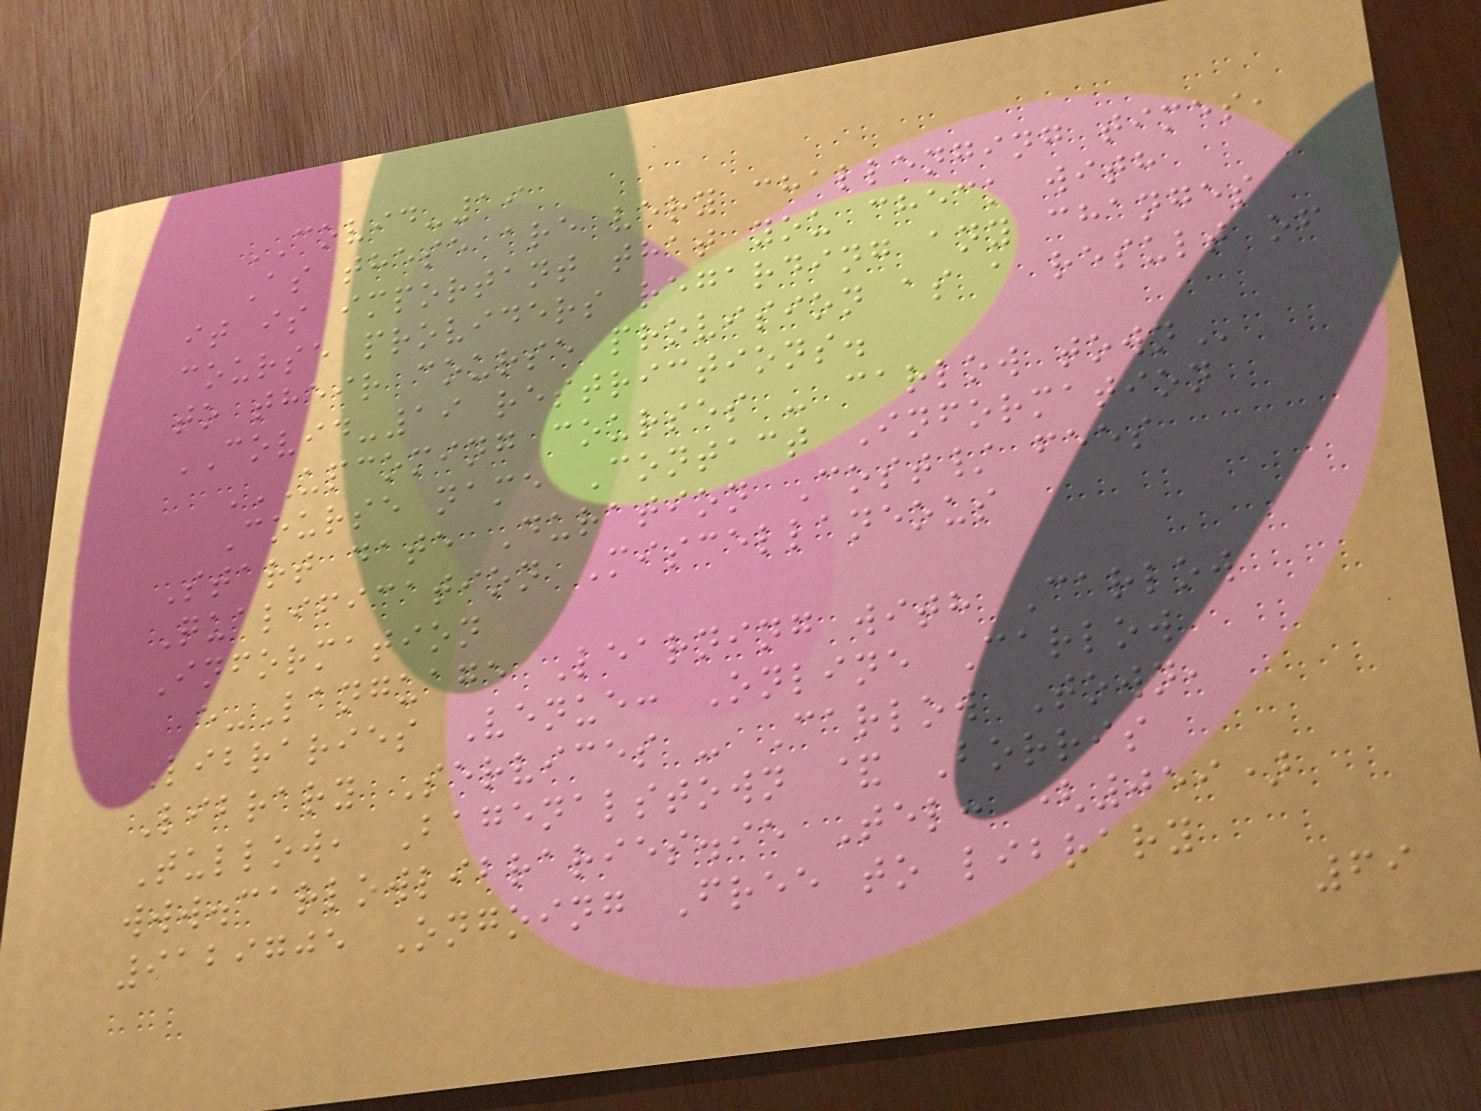COVID-19
As these are very challenging times,
it is important that you check with
course providers regarding any changes
to their course provision as a result of
COVID-19 restrictions.
UPCOMING COURSES - CARLOW TOWN
Course name Contact Information
Start date Duration Cost/ fees
Qualification Miscellaneous
Information
e-Language Learning with Carlow
Libraries Venue: Online Carlow
Library Services - Carlow Town,
Tullow, Bagenalstown & Borris
www.carlowlibraries.ie Tel: (059)
9129705 Ongoing Free to library
69
